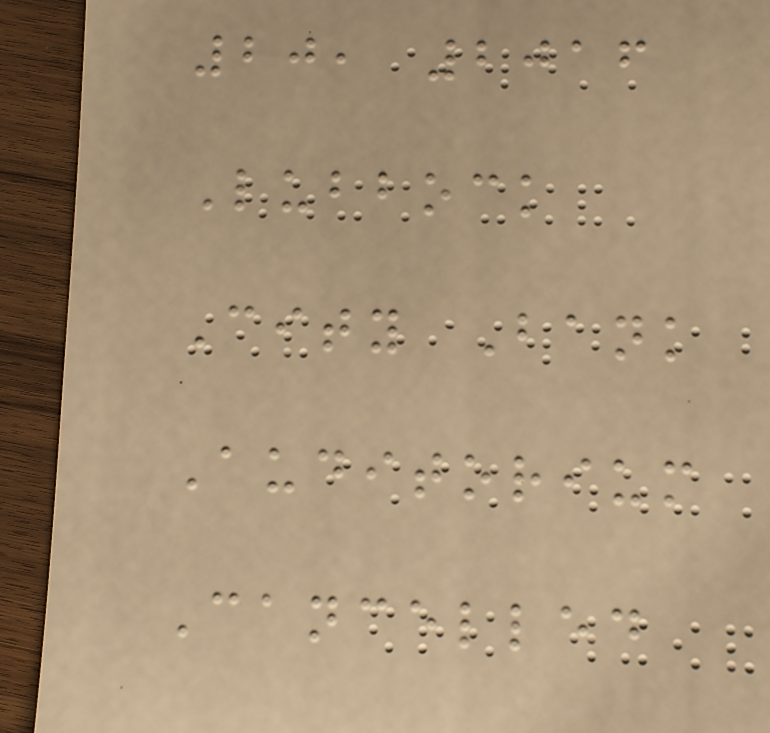20, 2016
Lubbock
City Bank
Auditorium
Cancelled
